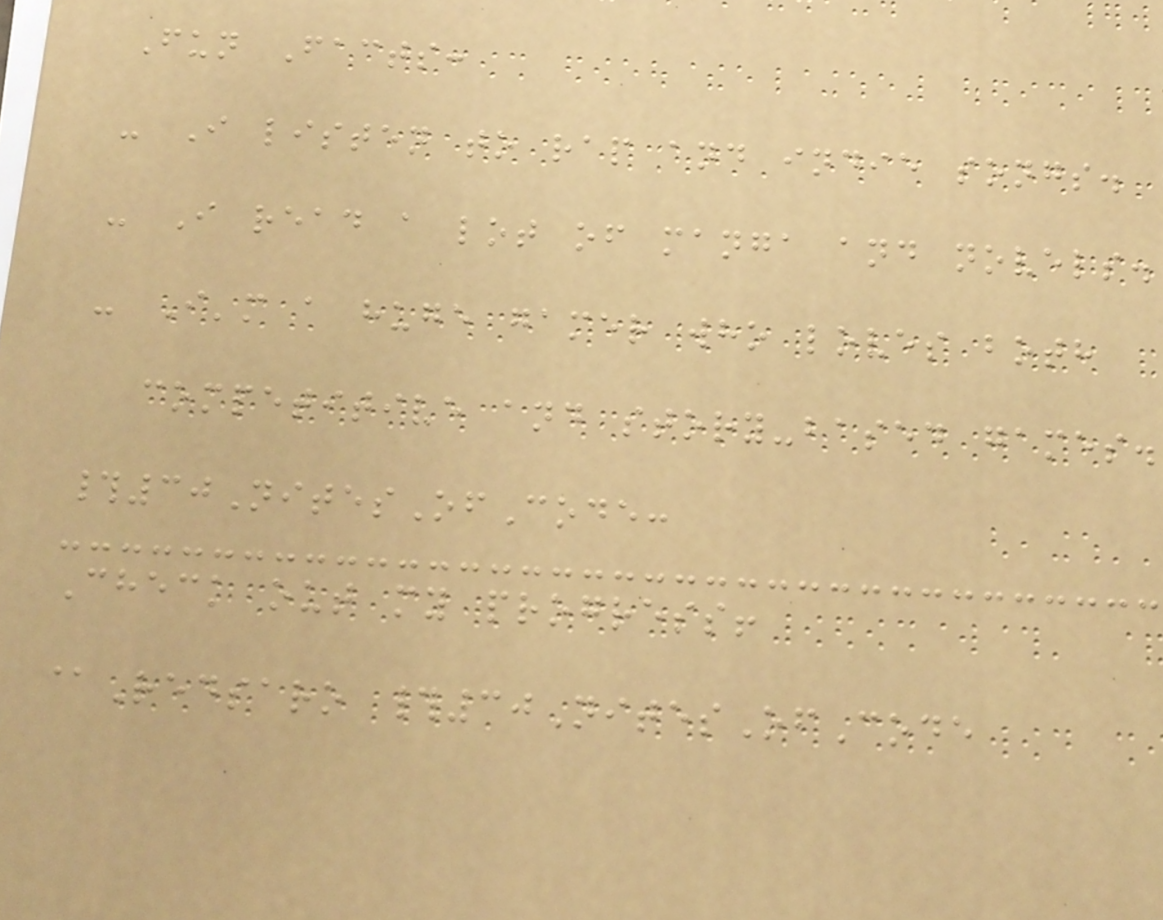Fun Facts:
- I listen to rap and indie songs.
- I read a lot of manga and novels.
- I'm a huge gamer who loves both
competitive and story-based games.
#30NitesOfCode:
Check out my progress!
@Redsaro #30NitesOfCode
